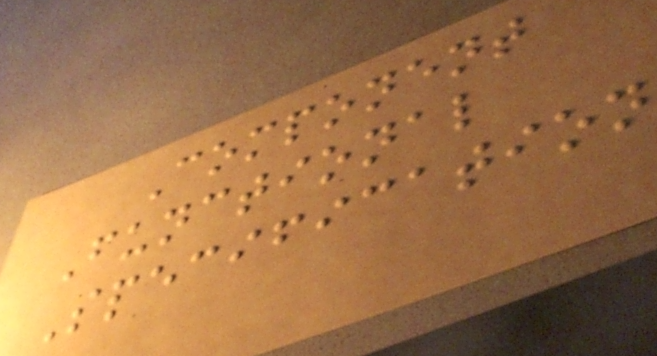Component
Functional
Specification
